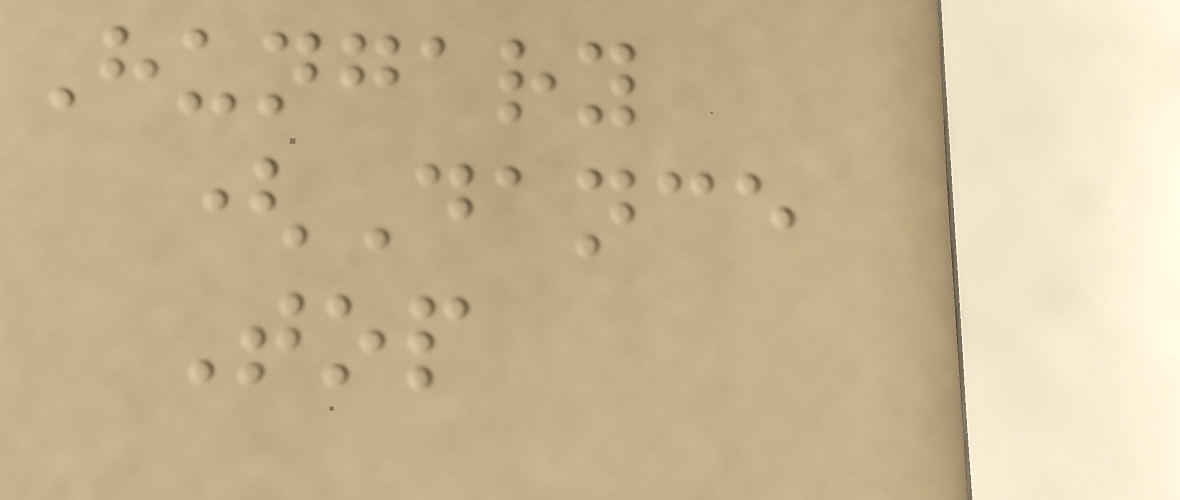Hungary
(Dance
Top
